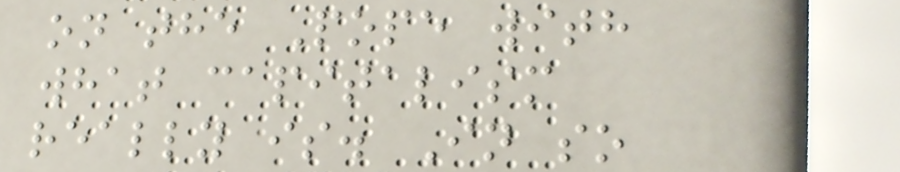on the Pope with
what capitalism
really is. In so
